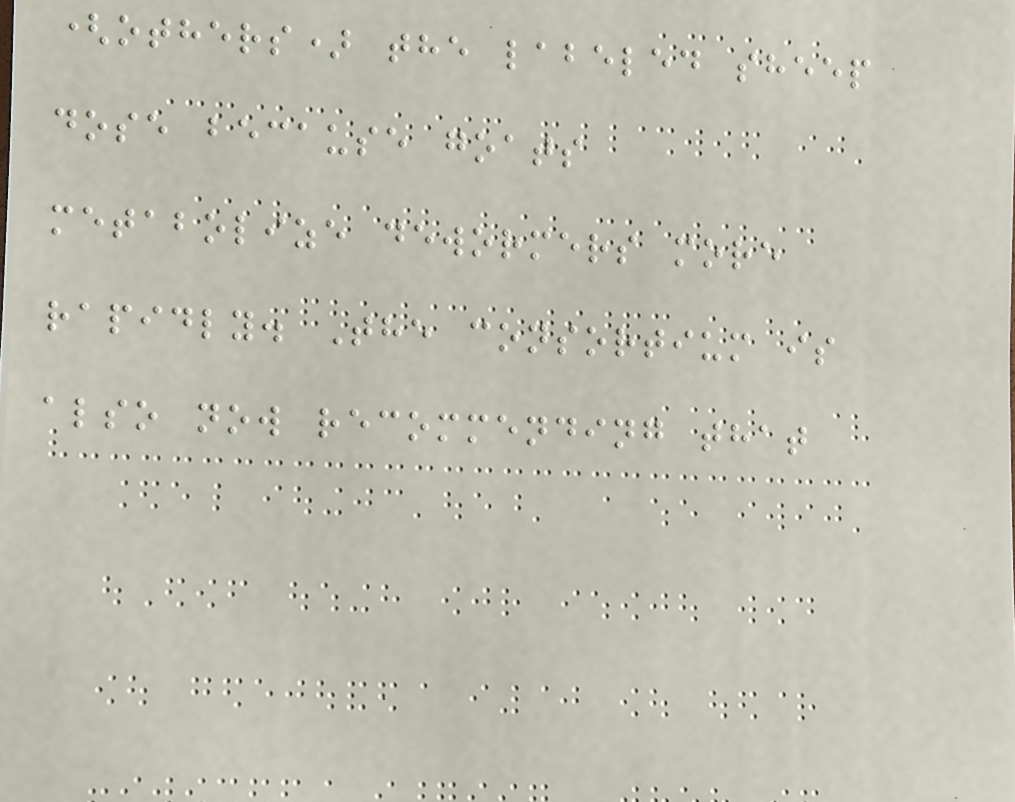(others) the labeled sheep
dose because goats
metabolize dewormers more
rapidly. The consortium is
also now recommending that
